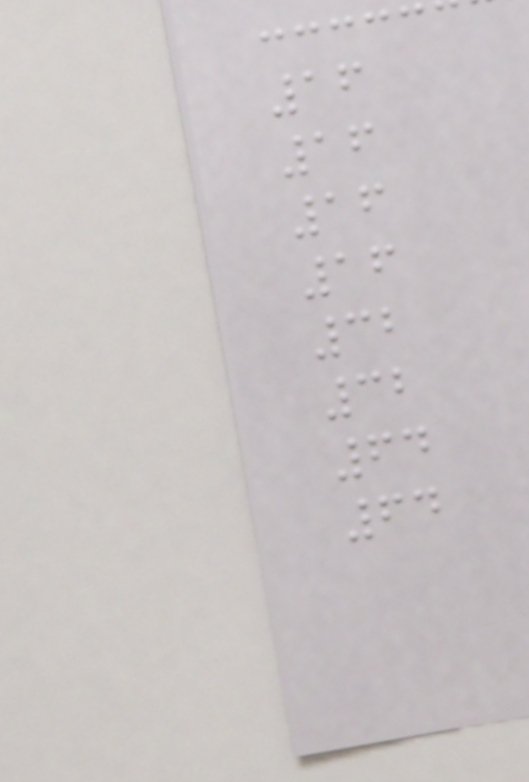16
16
16
16
32
32
64
64
